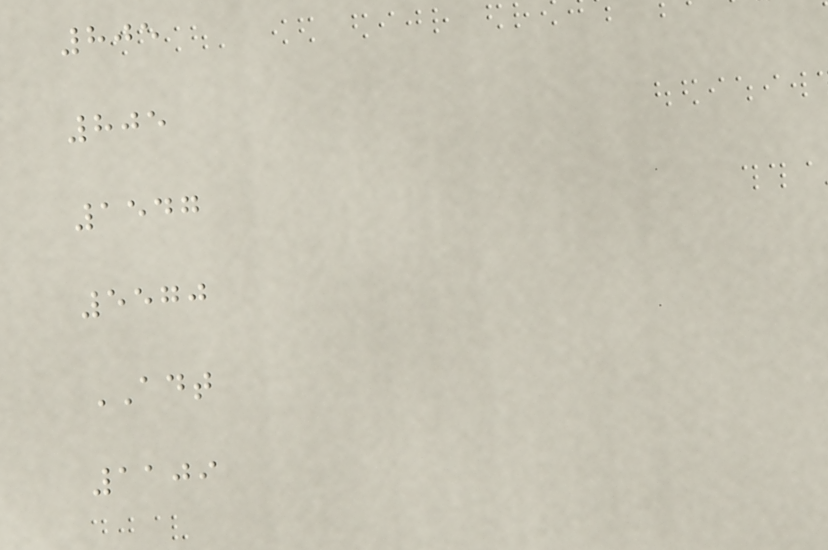805
805
1547
5570
ADT
1109
